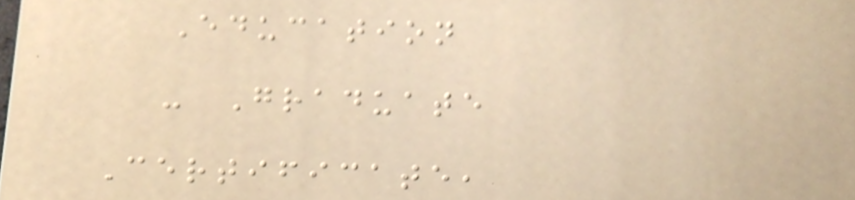Education
- Graduate
Certificate,
